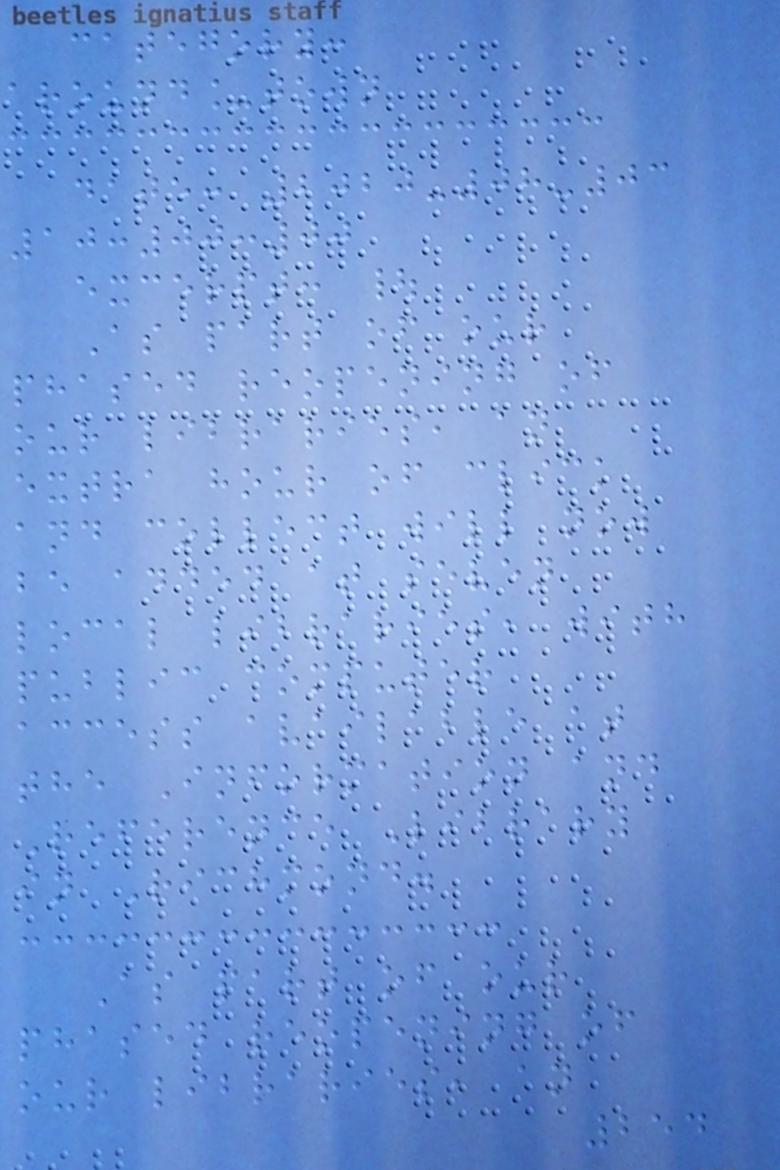category:
around_town
date: 2020-08-03
10:00:00
excerpt: |
As part of our
phased reopening of
our libraries, an
extra hour of click
and collect will now
be added at seven
local libraries, with
public computer
access available at
the Information and
Reference Library
in Richmond.
As part of our
phased reopening of
our libraries, an
254
